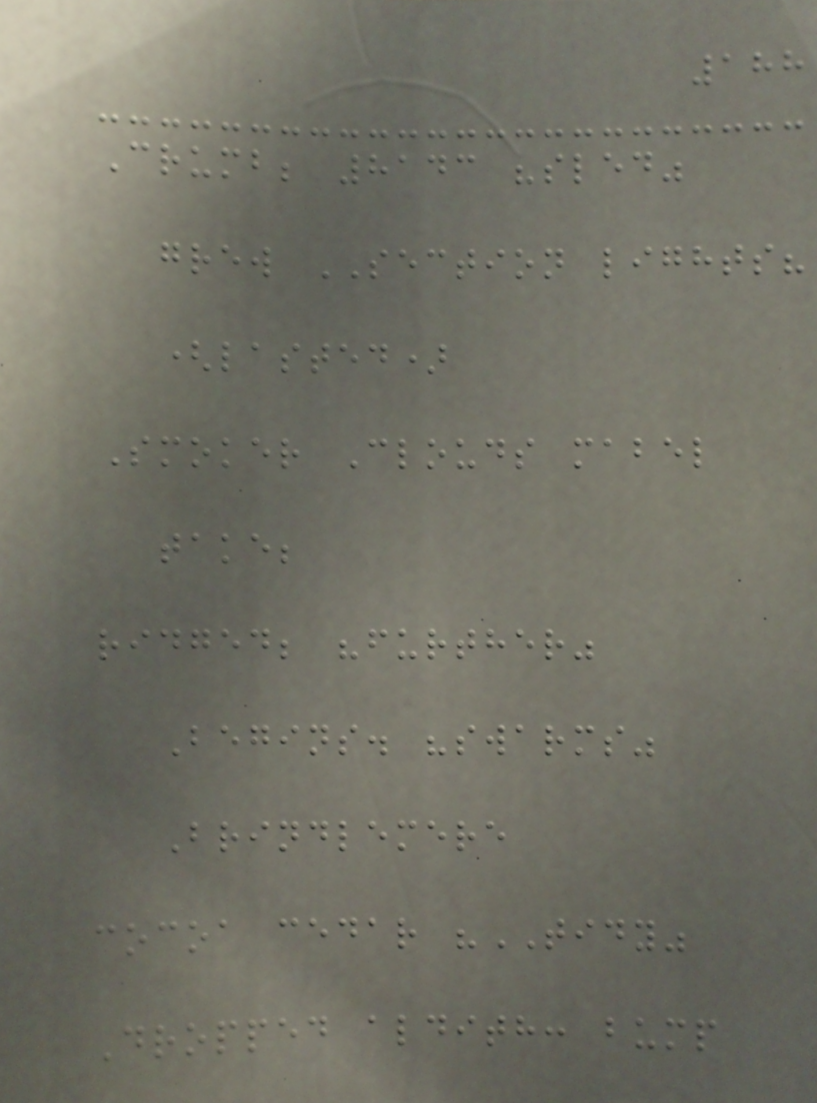188
Crumb; 8143 "sled"
grew SECTION lights?
(lasted)
Smoker Clouds mabel
take;
ridged; "further"
Begins. "swarms"
Brindlemere
cocoa cedar "TIDY"
Dropped aldith: bump
